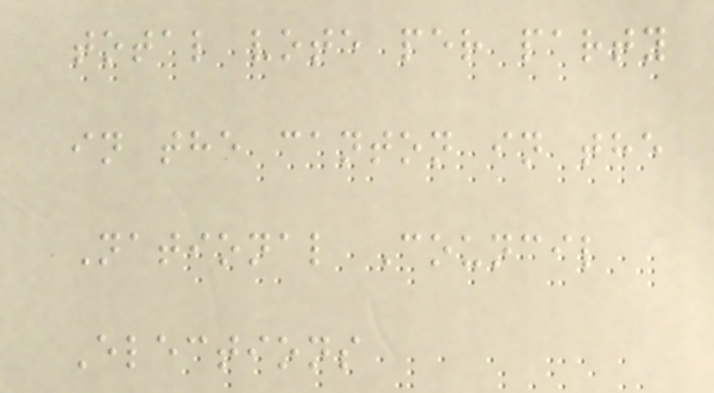total vote per party
in the canton in the
National Council
Elections
